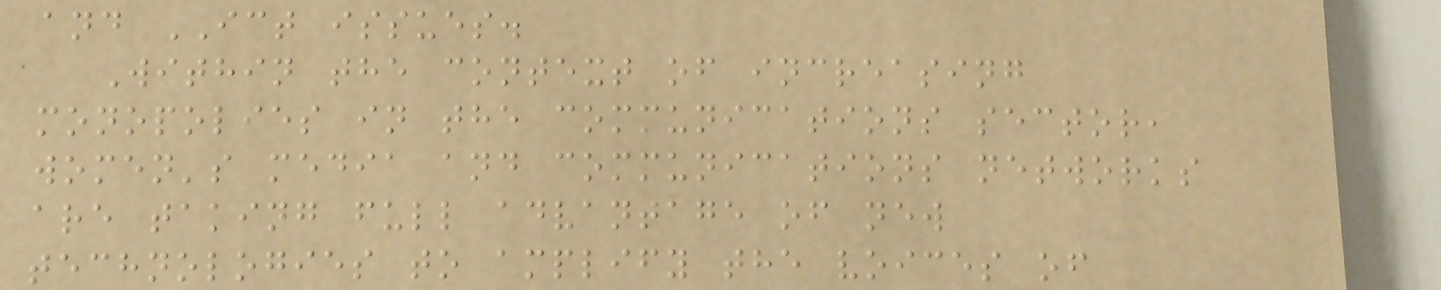and ICT issues.
Within the context of increasing
monopolies in the communications sector,
women's media and communications networks
are taking full advantage of new
technologies to amplify the voices of
